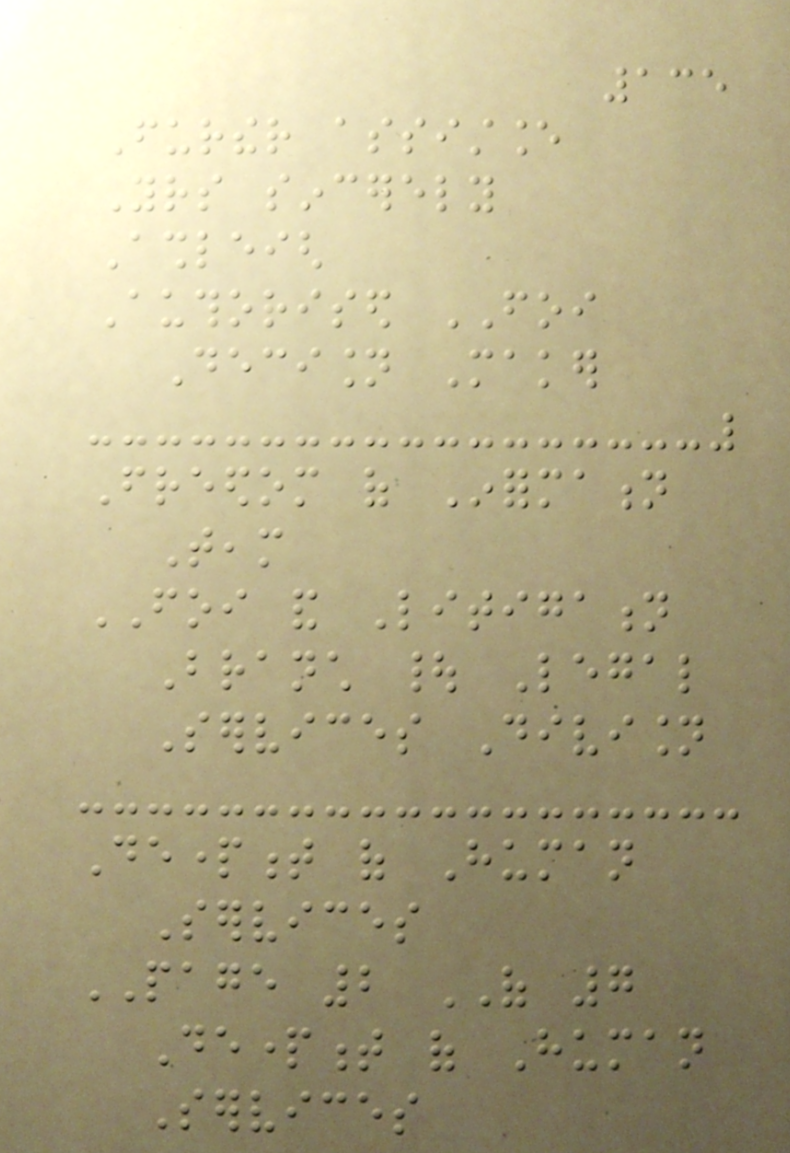135
Further assistance
Yours sincerely
Ashleigh
Authorised FOI
Decision Maker
Freedom of Information
Team
FOI and Litigation
Branch | Legal
Services Division
Department of Human
Services
PAGE 2 OF 7
Department of Human
Services
